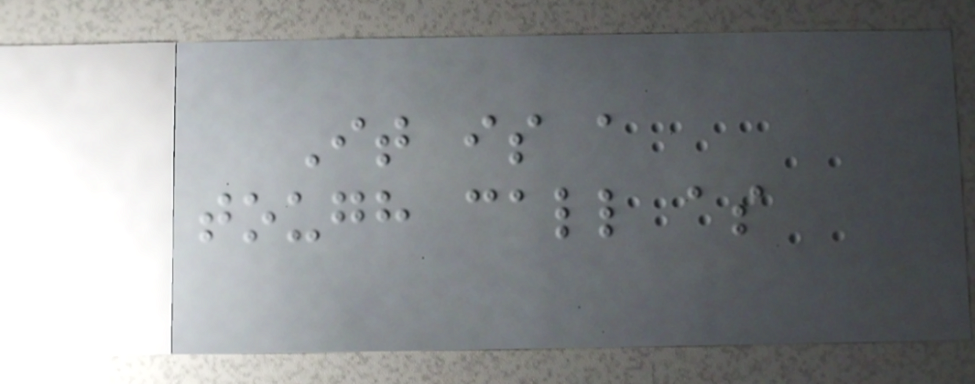It is a
tough call as
